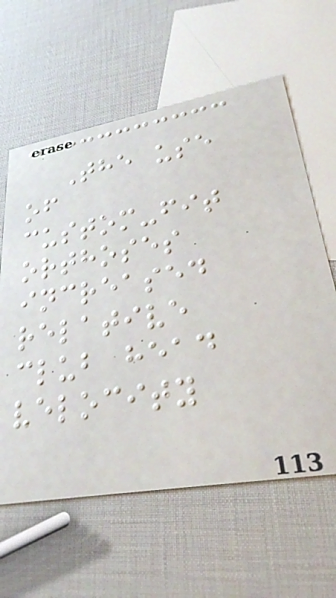The use
of
custom-fit
orthoses
increased
relative
club head
velocity
